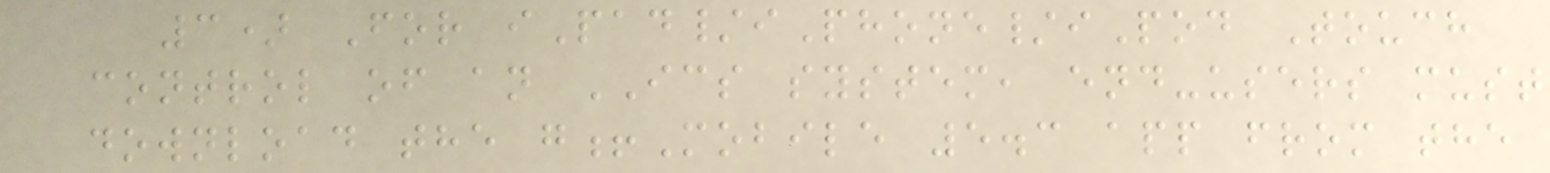3) For iPad/iPhone/iPod Touch
control of an ICS system, end-users must
download the g!Mobile 5.3 app from the
